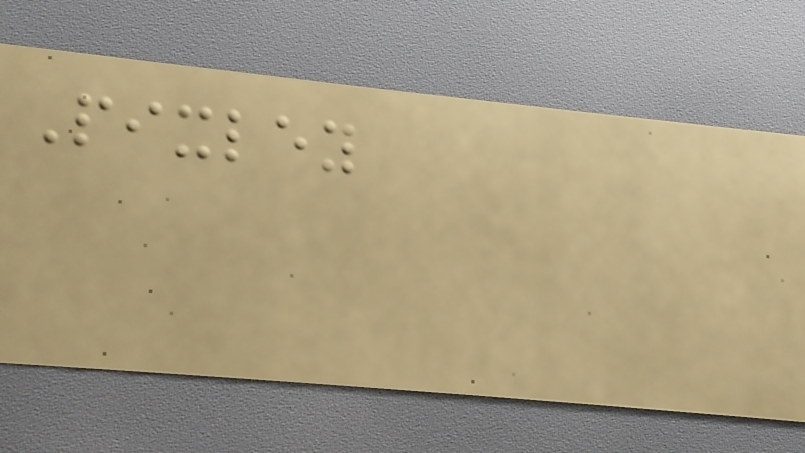Pixley
